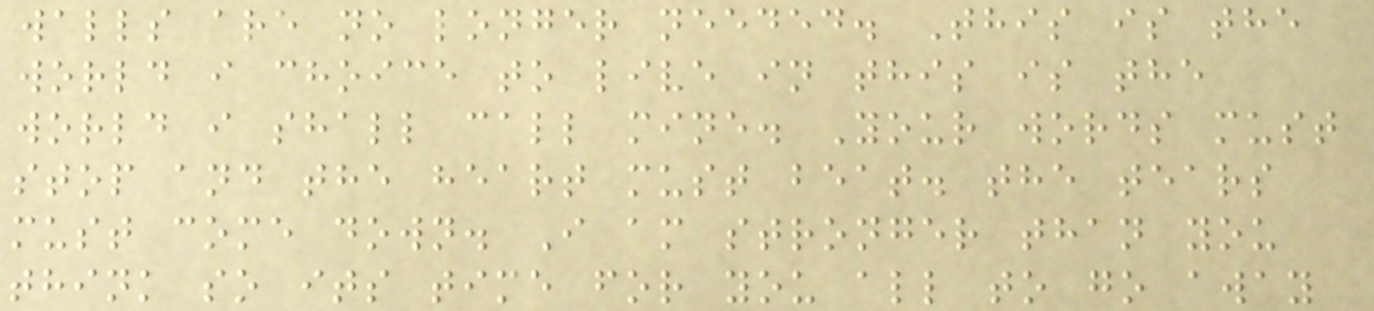walls are no longer needed. This is the
world i choice to live in this is the
world i shall call mine. Your words must
stop and the heart must beat. the tears
must come down. I am stronger than you
think so its time for you all to go away
